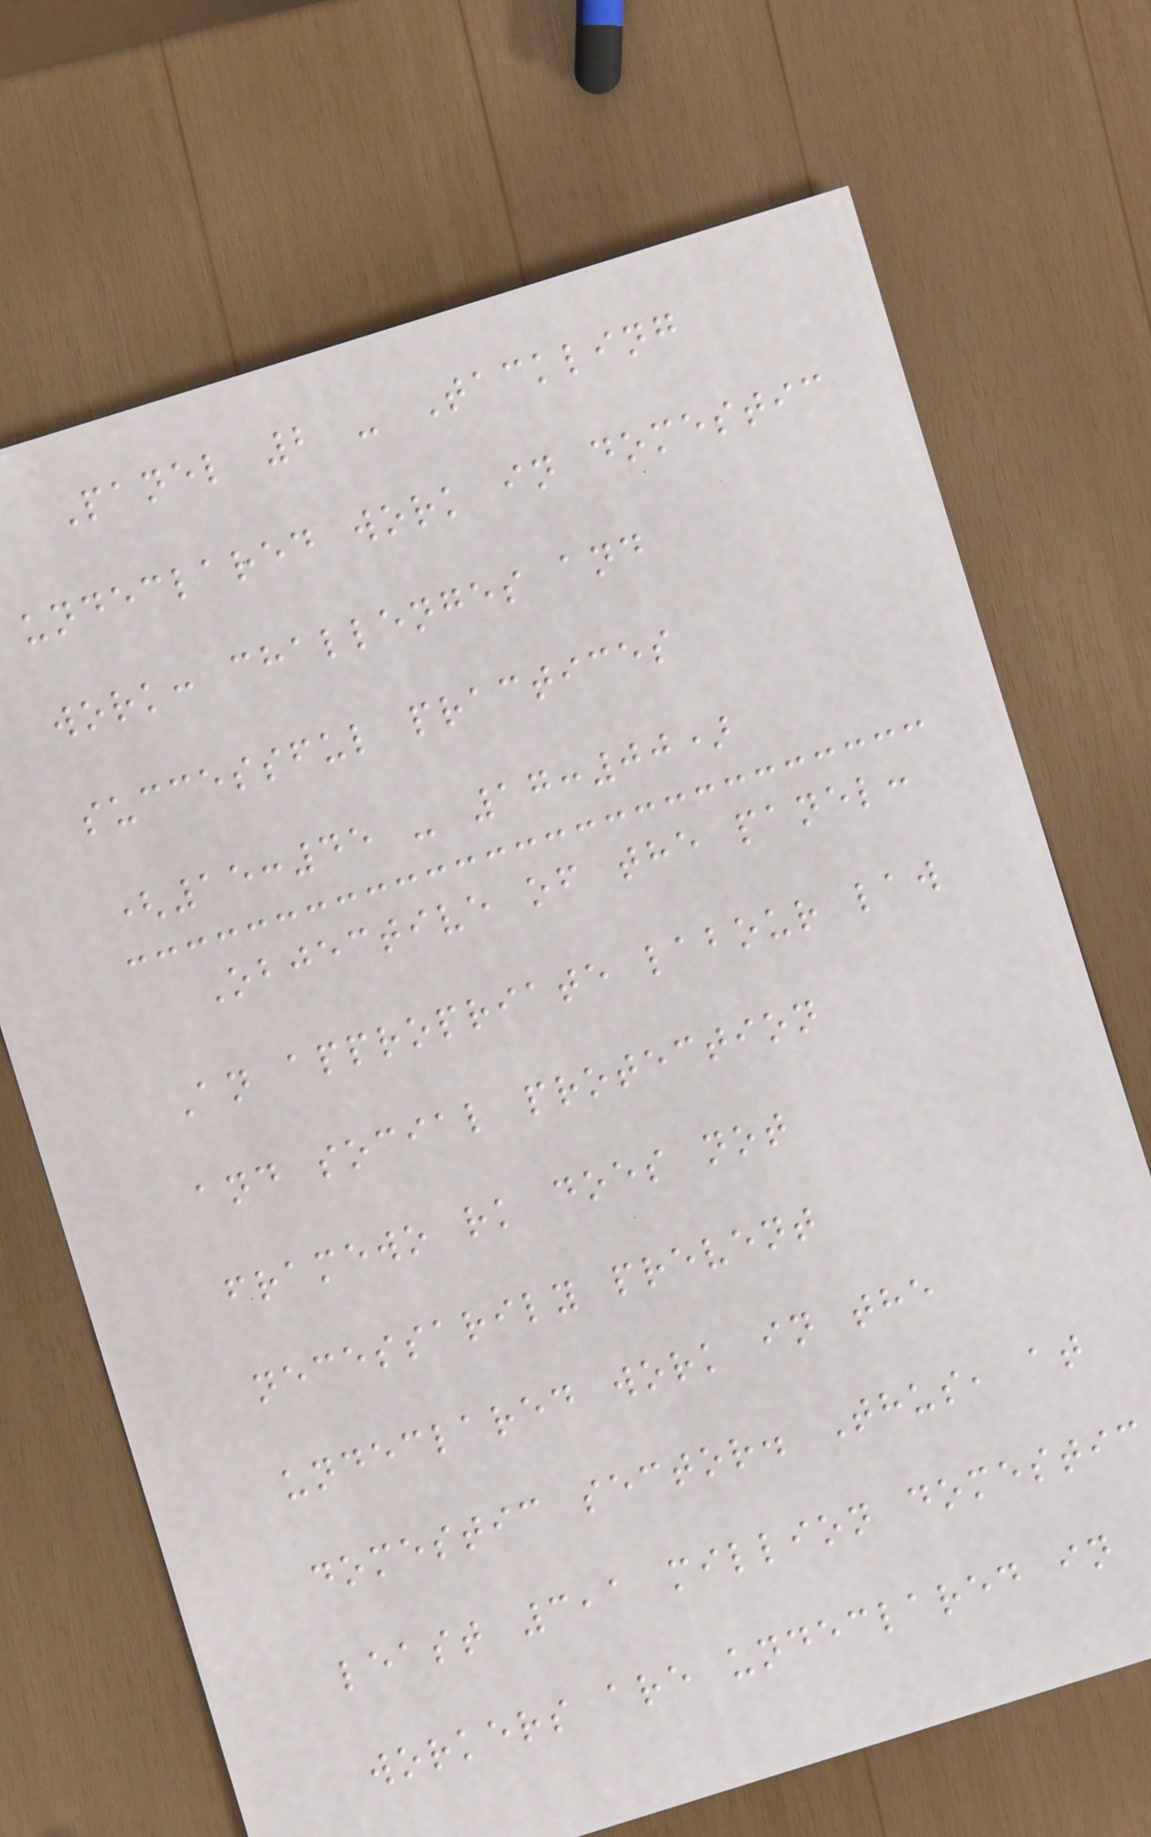Panel 2 - Tackling
undeclared work in domestic
work: challenges and
successful practices
(15:45 - 17:00)
Objective of the panel:
An appropriate labour law
and social protection
framewo rk does not
necessarily prevent
undeclared work in the
domestic sector. Thus, at
least 3,1 million domestic
workers are undeclared in
